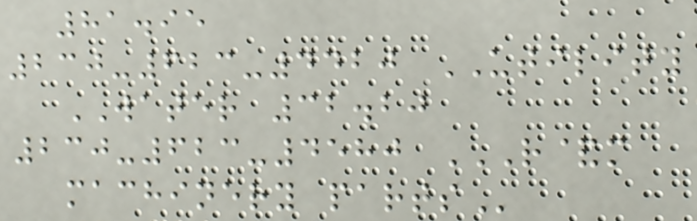81.95
230-623-4420 UTILITY
WATER 32.20
230-623-4580 R&M
MACHINERY PARTS
